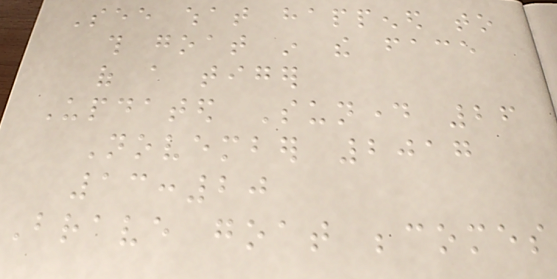See what happened to
this goat in the face
of a tiger
Updated Sunday 26
November 2017
13:20
Brave goat becomes
